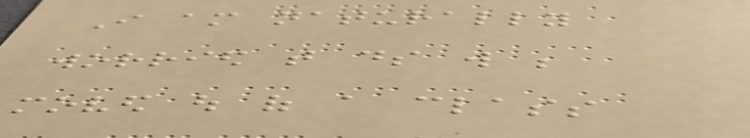I am naturally
worried that ds will be
moved out of a class
